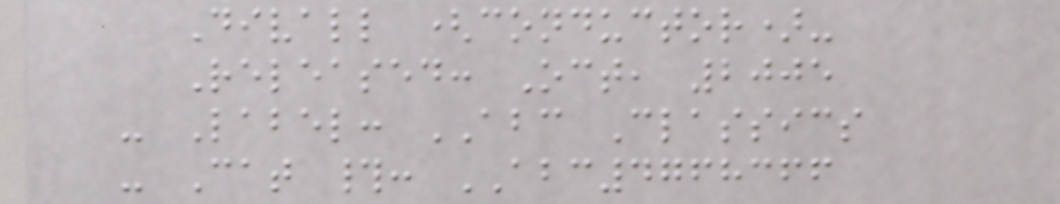Divall (conductor)-
Released: Oct, 2005
- Label: ABC Classics
- Cat #: ABC4768366
